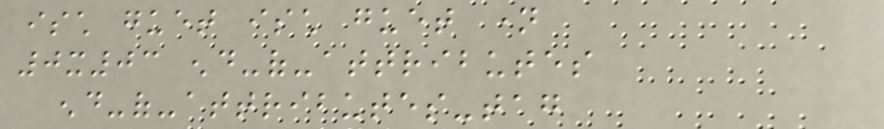isch guet isch guet name
0x03 end-of-attributes
end-of-attributes-tag
